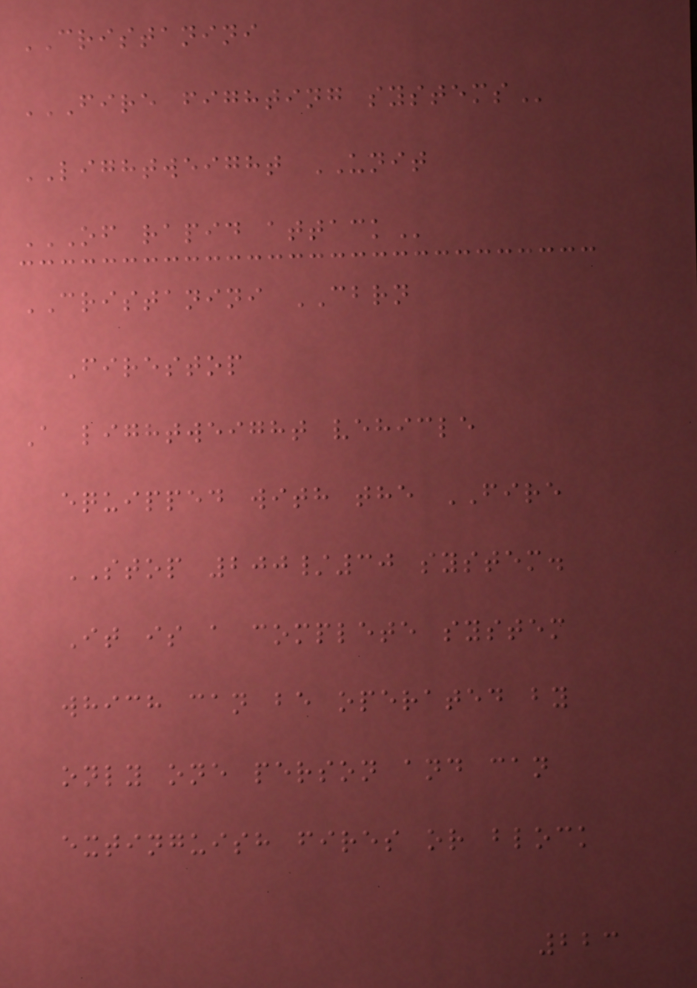CRISTANINI
FIRE FIGHTING SYSTEMS
LIGHTWEIGHT UNIT
OF RAPID ATTACK
CRISTANINI CBRN
Firestop
A lightweight vehicle
equipped with the FIRE
STOP 200/30 system.
It is a complete system
which can be operated by
only one person and can
extinguish fires or block
223
